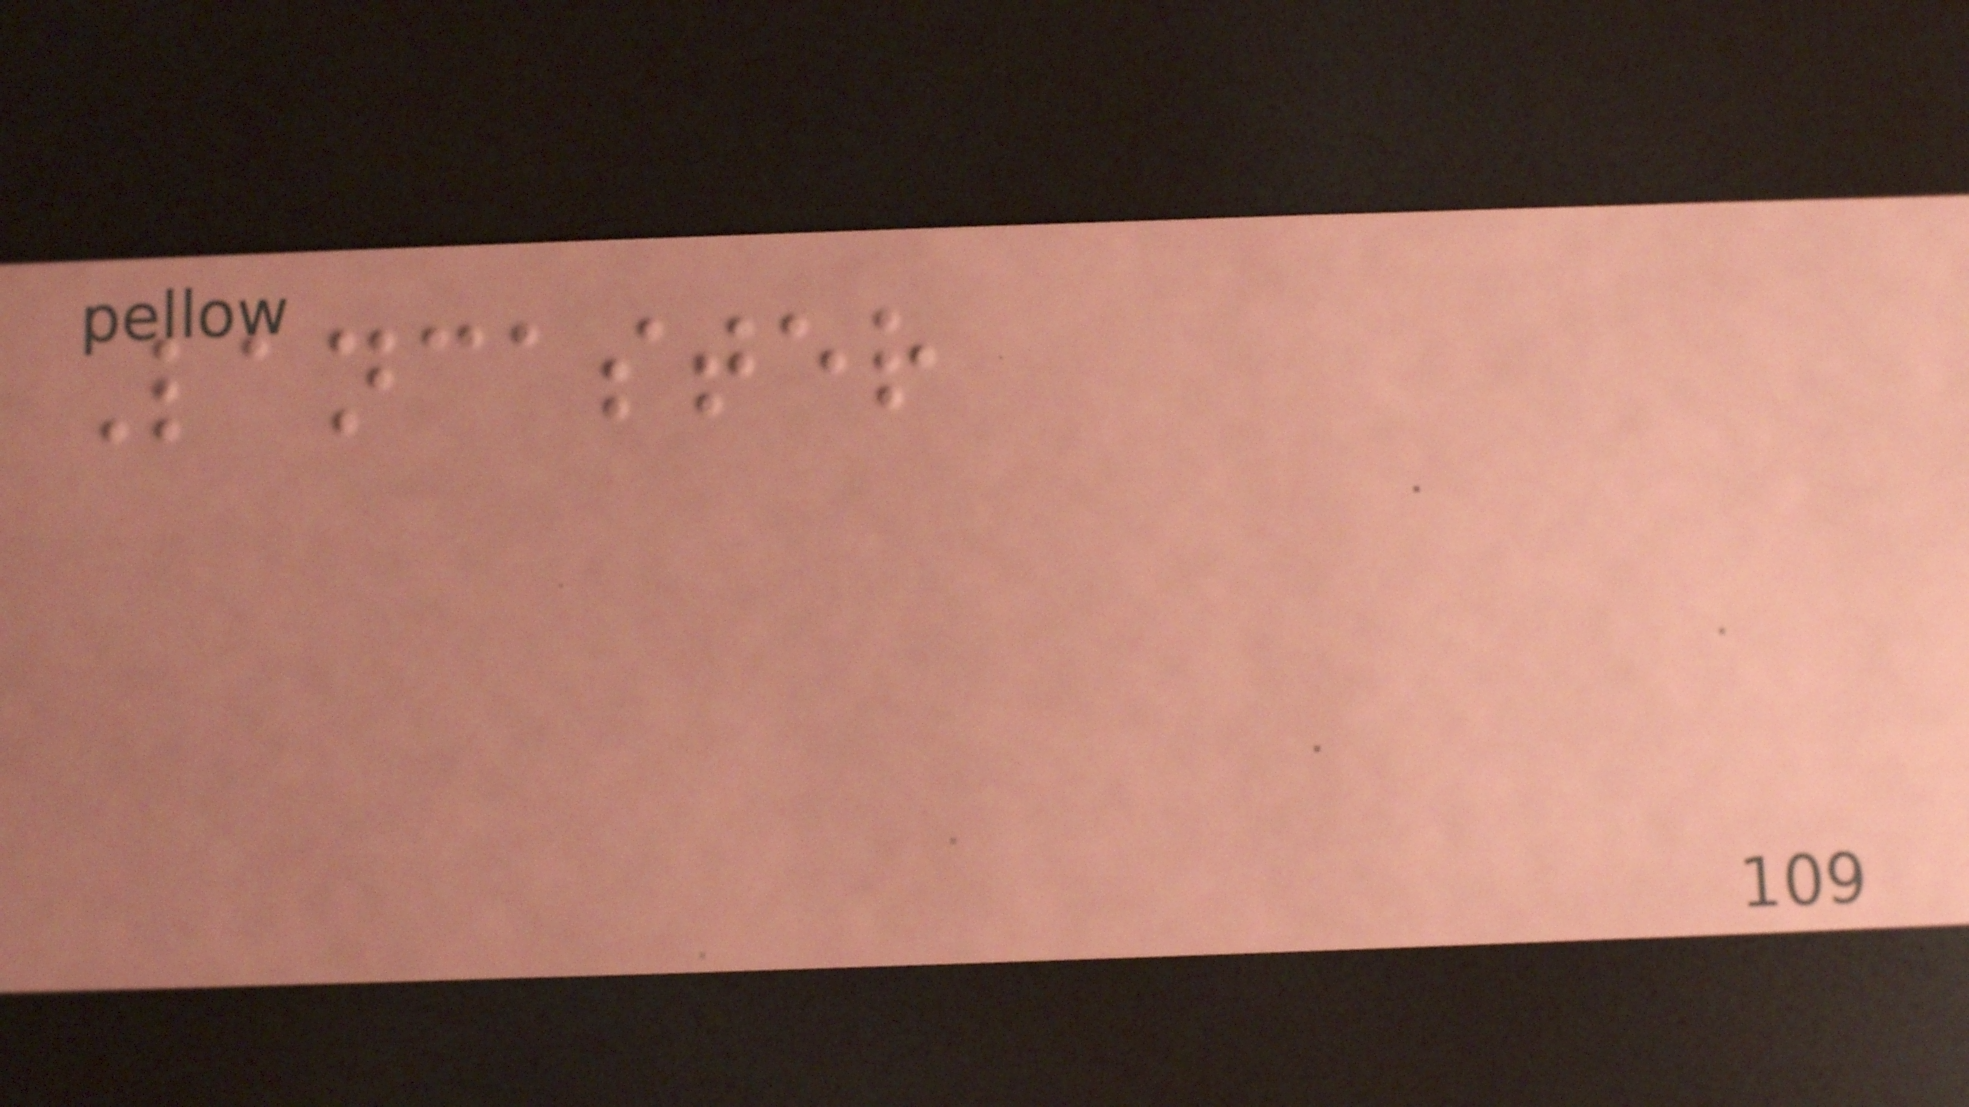Lancaster
